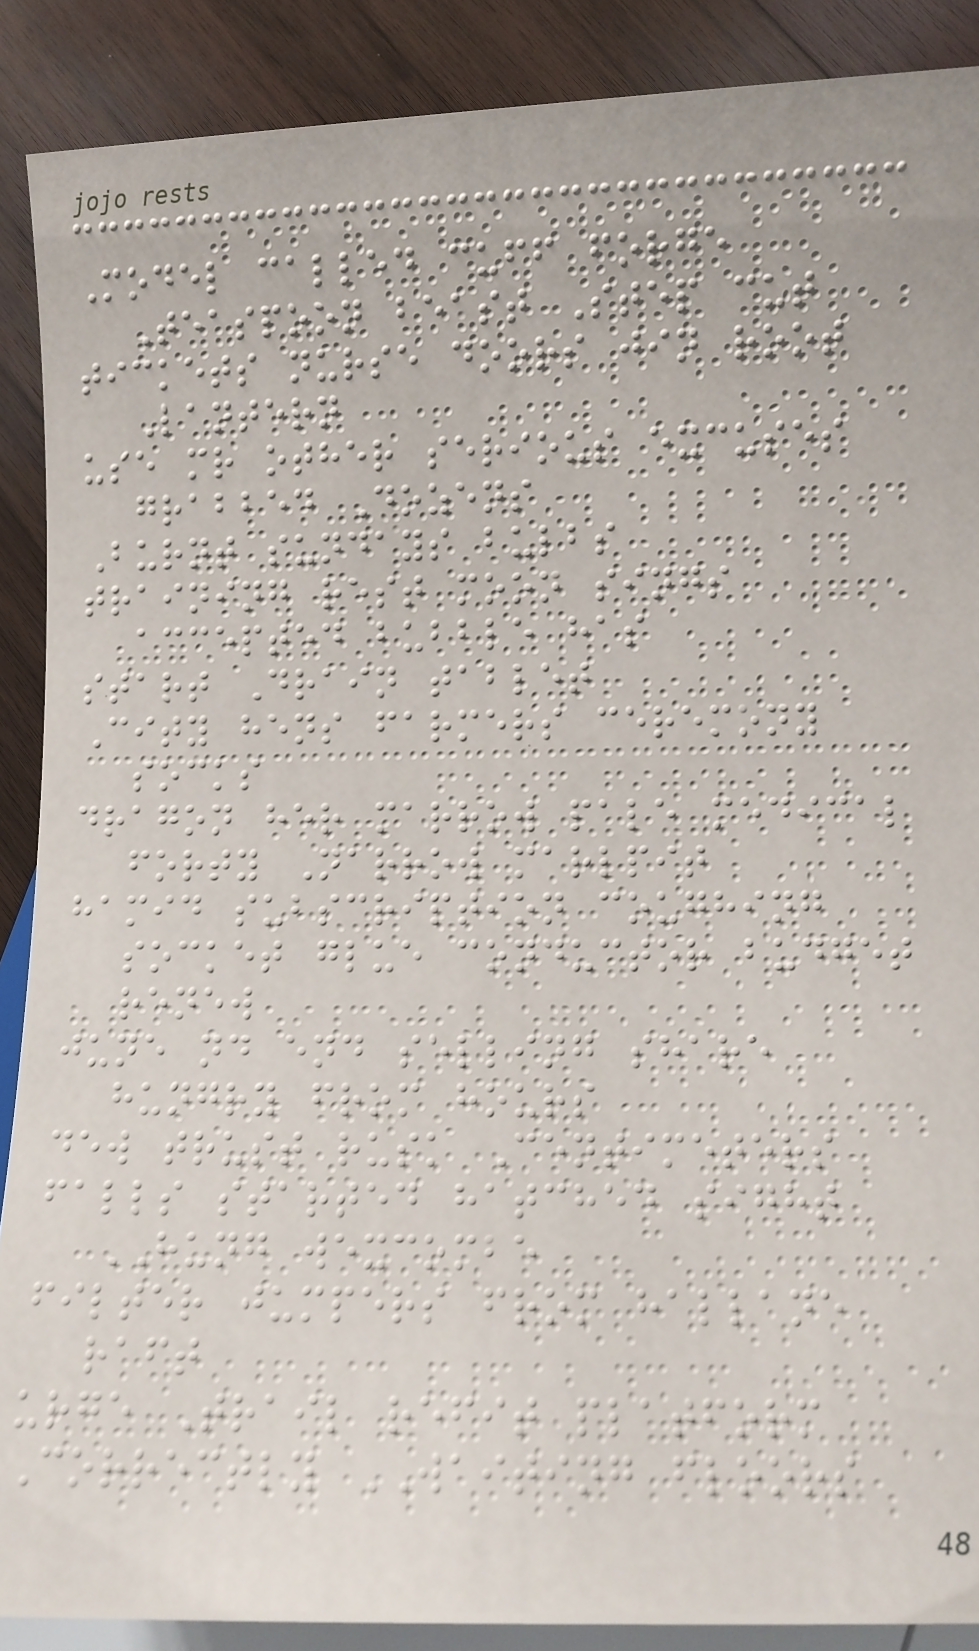Model called cuff forge
Teaspoon beast Step cut
tickets nurse doors jin root
Lantern
use mr other serious excuses
grabbed Dozens
Burnt sundays bulbs
training rest moon sings
accepted bubble has
start Drain tablet
City hens farmers ceremony
socks
dragon her marrow pale medical
forty Narrow marlpit
hamid subscription coughing
socket glue conductor budget
renew
june nd end selling share
hungry from hours
dew trust rusk Centimeters
falls started hatched sight
HUNG wexcombe
filter jumpers from hallane
raft
urge Trail refit platform
Correctly WAITING floors
